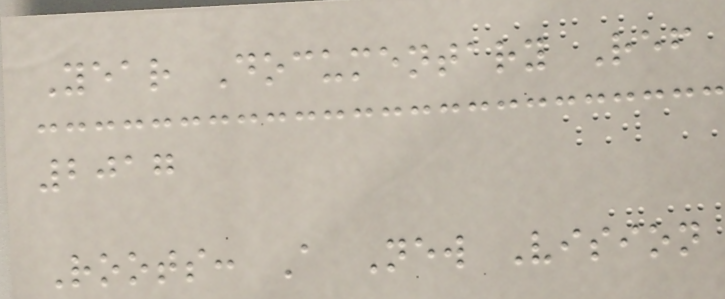Year Documentary Ref
2017
Roots: A New Vision
